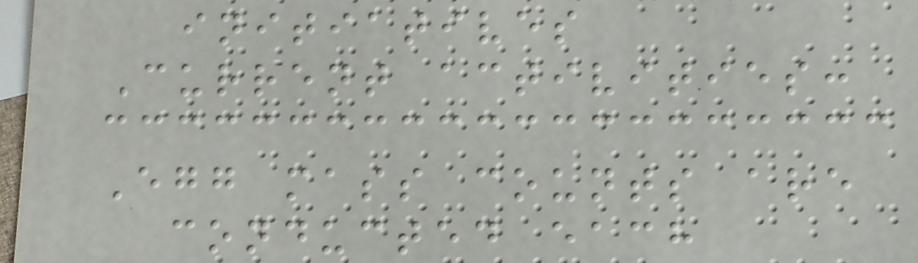initiatives
Current activities:
Egg mass counts are
conducted each
